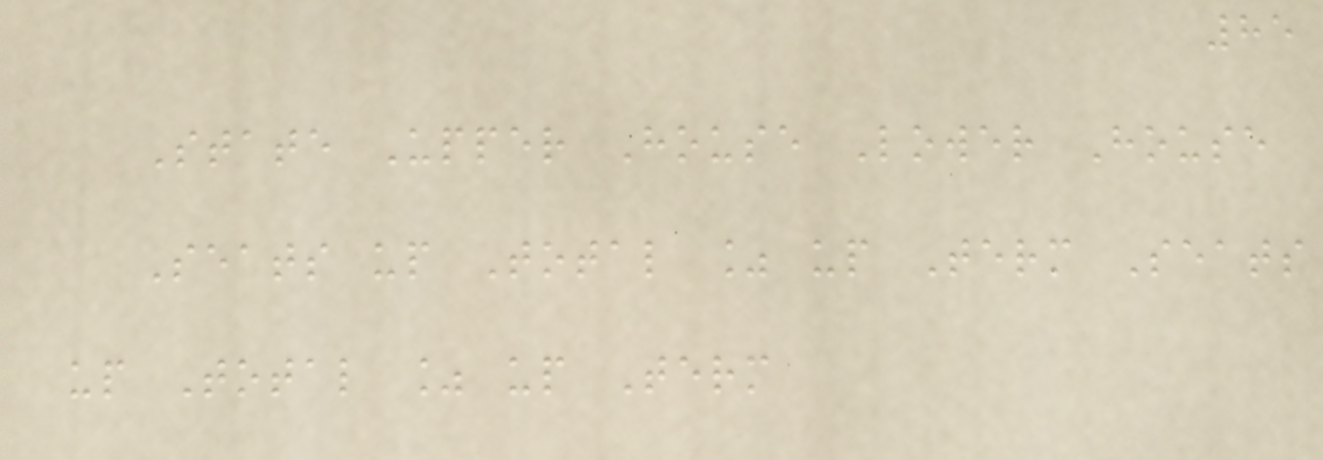85
State Upper House Lower House
Seats up Total % up Term Seats
up Total % up Term
